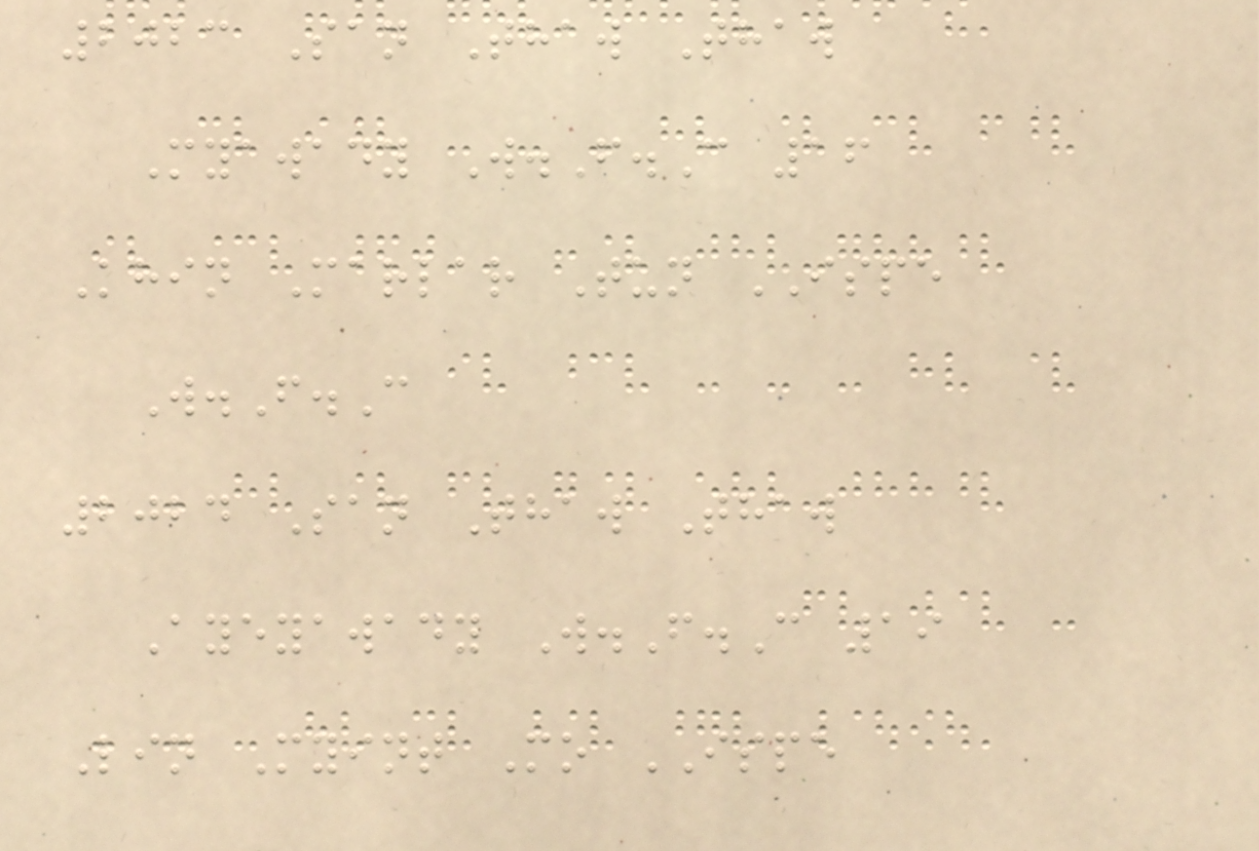2023 San Thaw Thaw
Myawady W.F.C 16
Khin Marlar Tun ISPE
W.F.C
2024 San Thaw Thaw
Ayeyawady W.F.C 19
Lin Myint Mo ISPE
